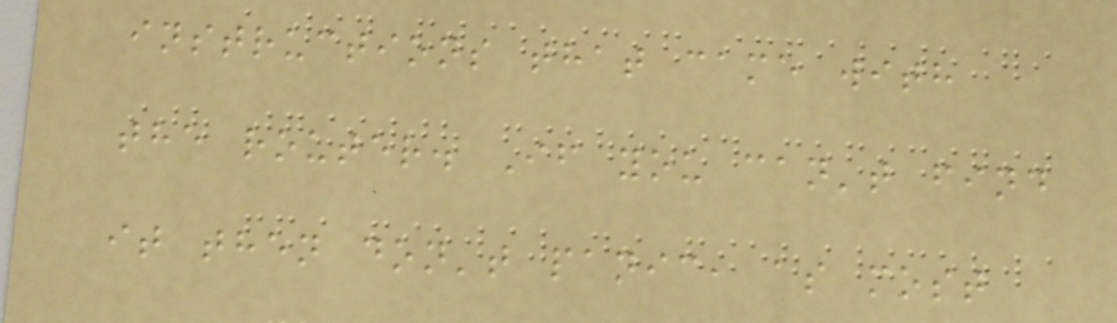instructions that came with
the router. If you can't find
it then don't panic, as most
